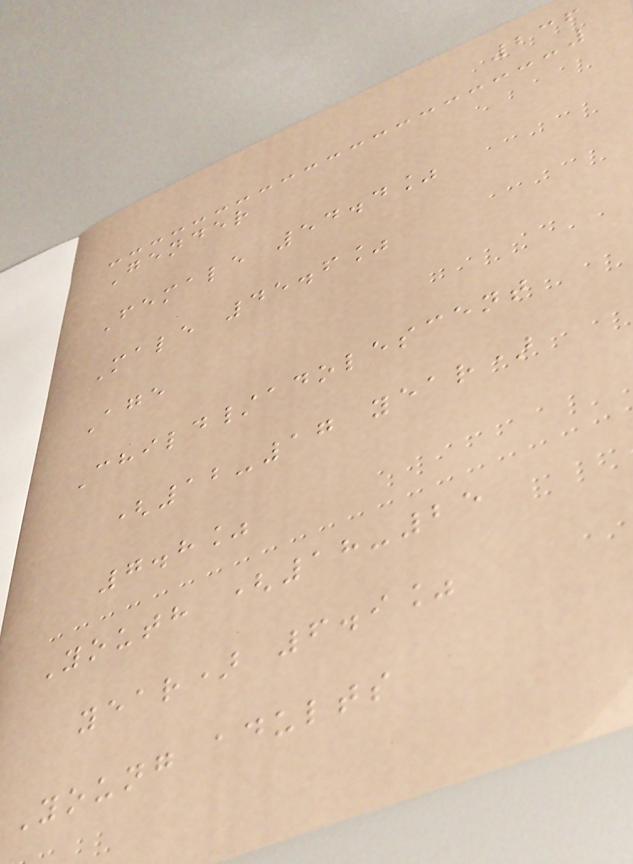236
Gender
Female 54.4%
Male 45.6%
Age
Child/adolescent
(12-17 year)
7.8%
Youth (18-25
year) 6.9%
Young adults
